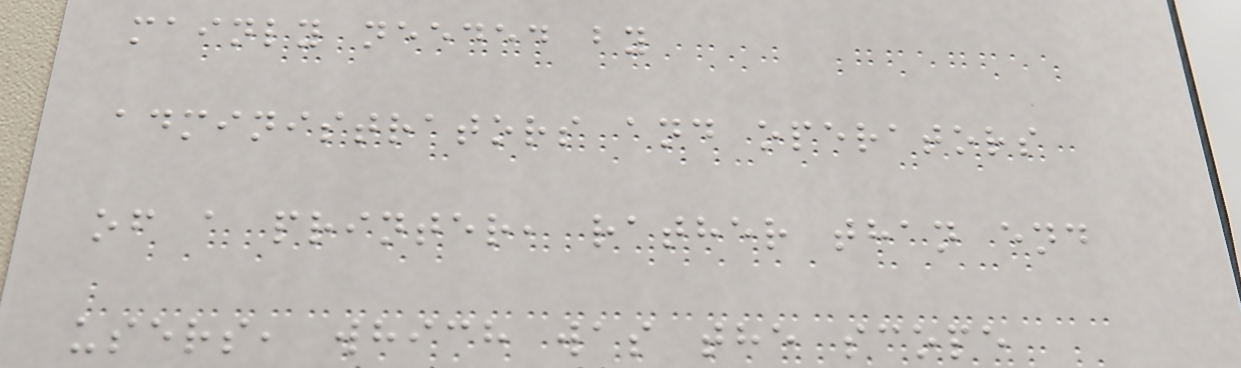mainly needed by
administrators and operators
of a printer, rather than end
users, which was the scope
